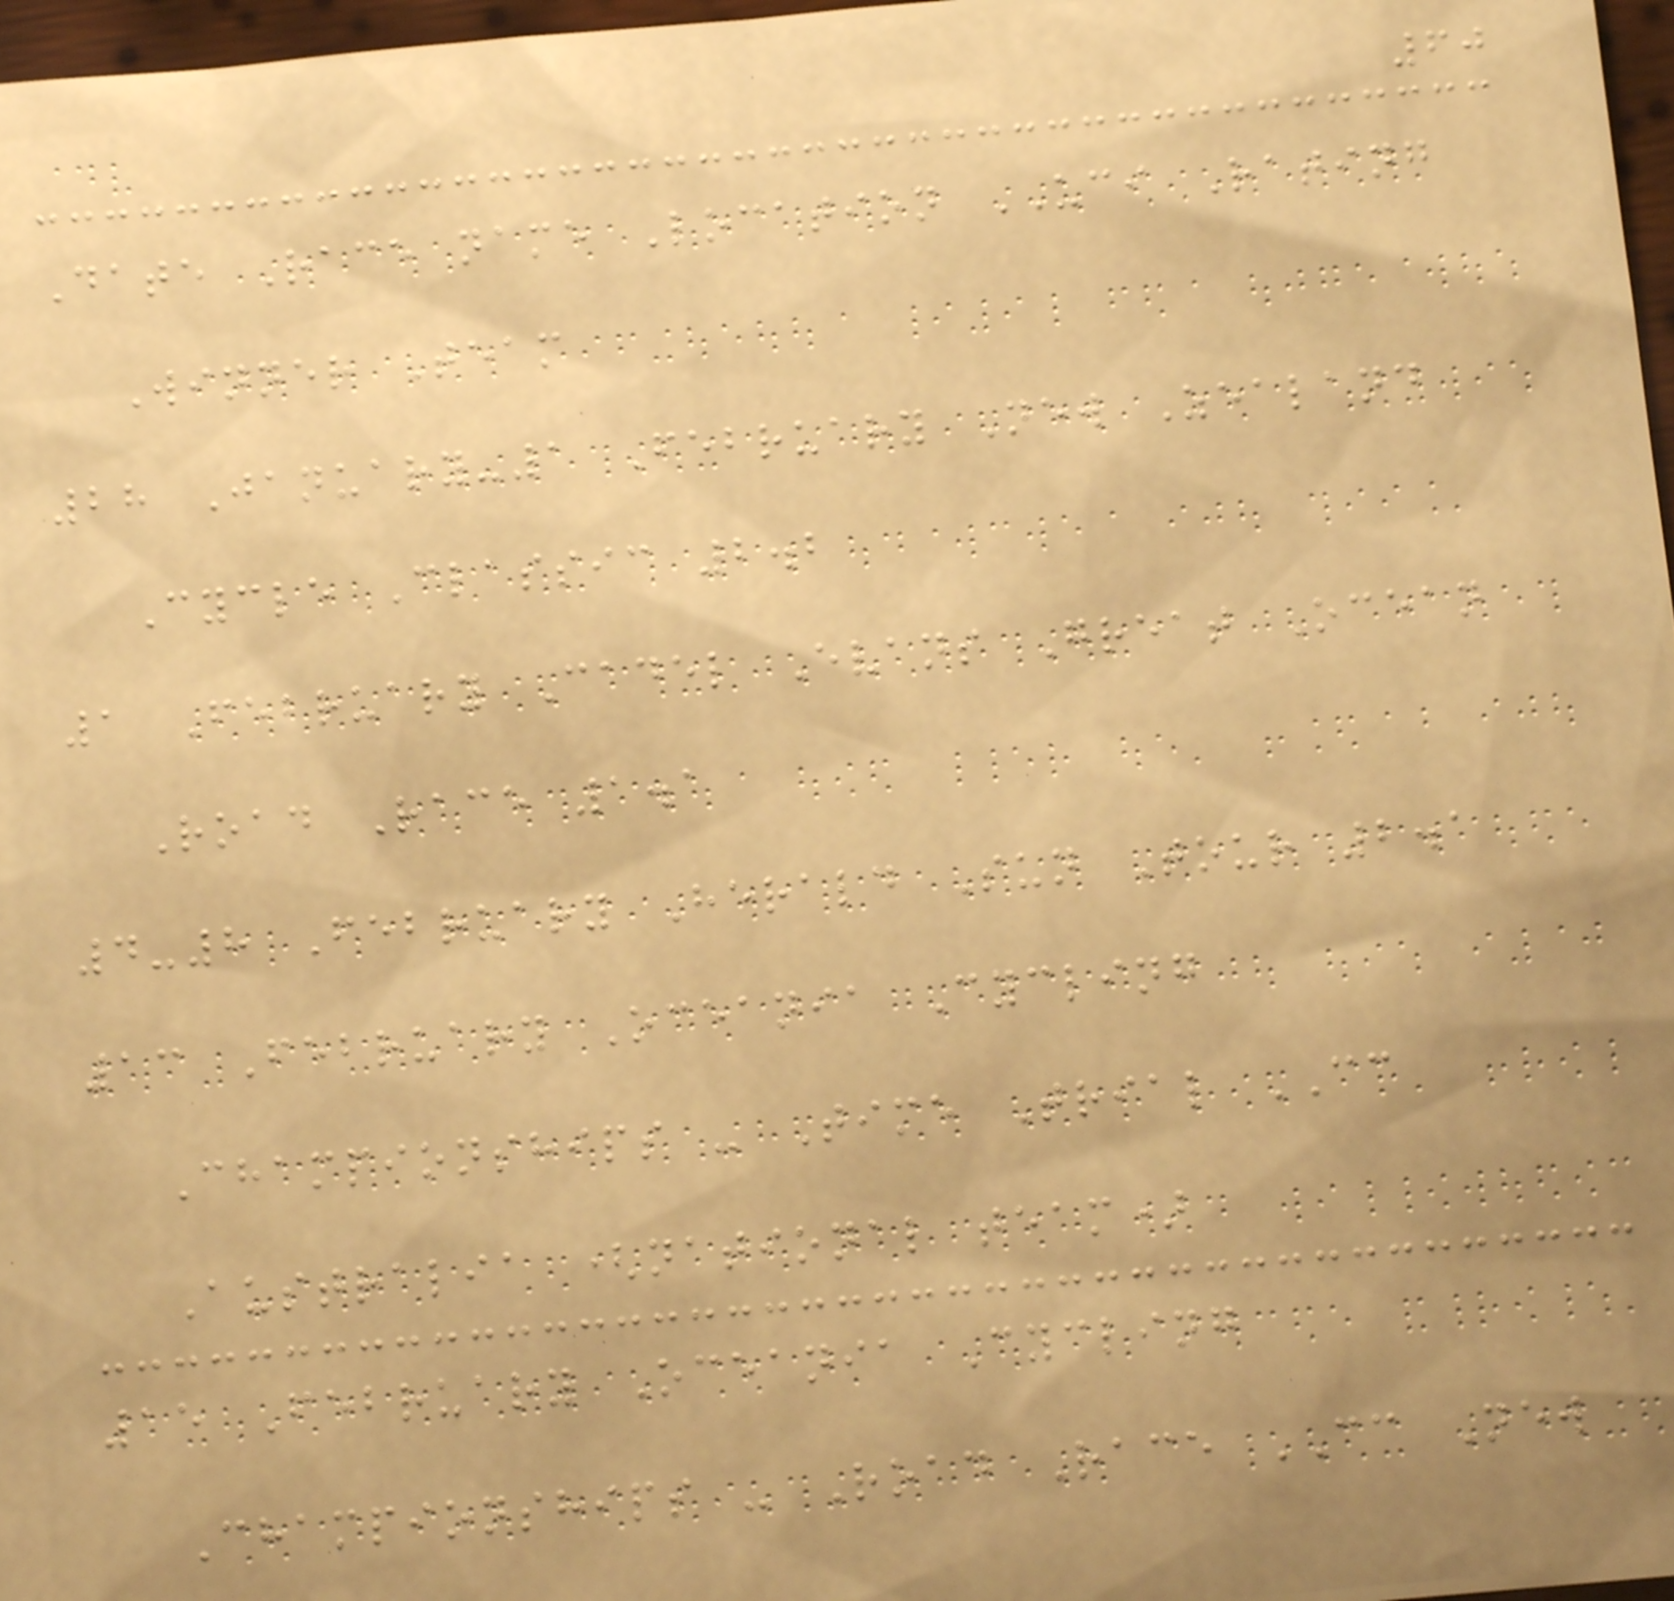60
Date Race name Location UCI Rating
Winner Team
28 January-1 February New Zealand
Cycle Classic 2.2
1 February Cadel Evans Great Ocean
Road Race 1.1
4-8 February Herald Sun Tour 2.1
13 February Oceania Cycling
Championships - Time Trial CC
Australia (national team)
15 February Oceania Cycling
Championships - Road Race CC New
